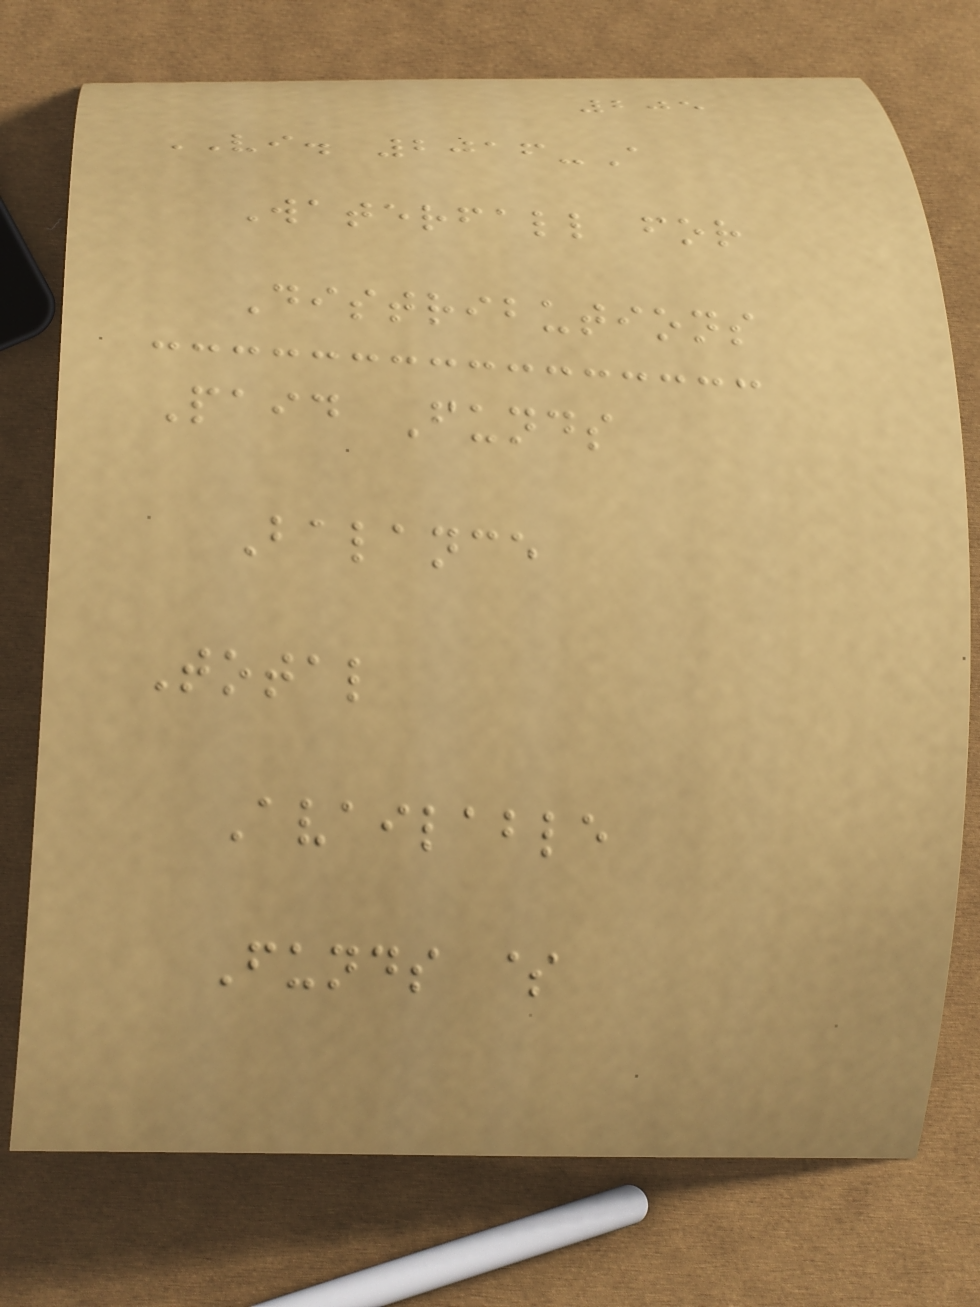205
VI. 2016-A
Waterfall for
Distributions
Paid Funds
Balance
Total
Available
Funds $
